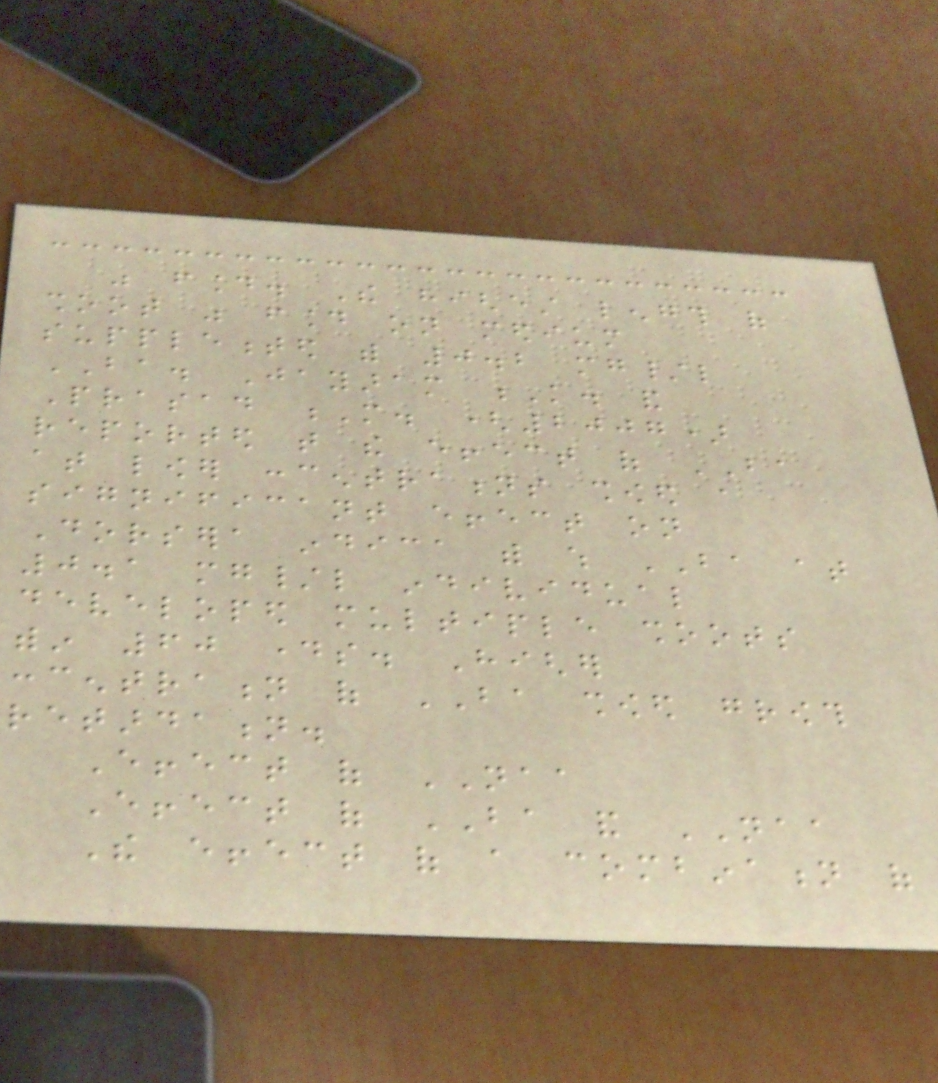was found. The highest length of
shoot was found on medium
supplemented with 0.2 mg/l
BA. Jayaram K. and
Prasad M. (2007)
reported that the effect of BA
at lower concentrations showed a
significant effect on
Dorsera indica with which BA at
0.1 mg/l individual
developed multiple shoots
within 60 days. Higher
concentration of BA showed growth
retardation.
Effect of NAA
Effect of BA and NAA
The effect of a combination of
